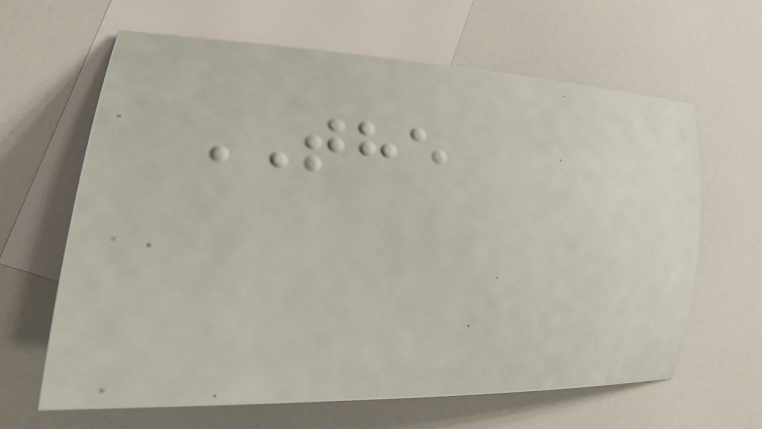THE
